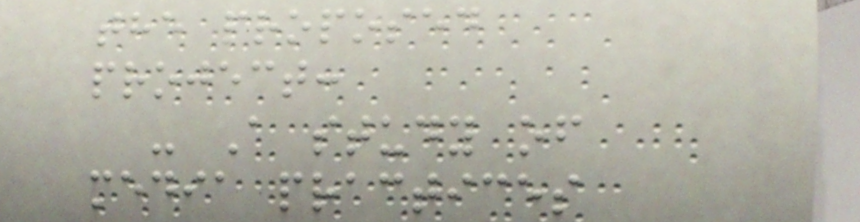the proposed
project:
- A study of
media practices
